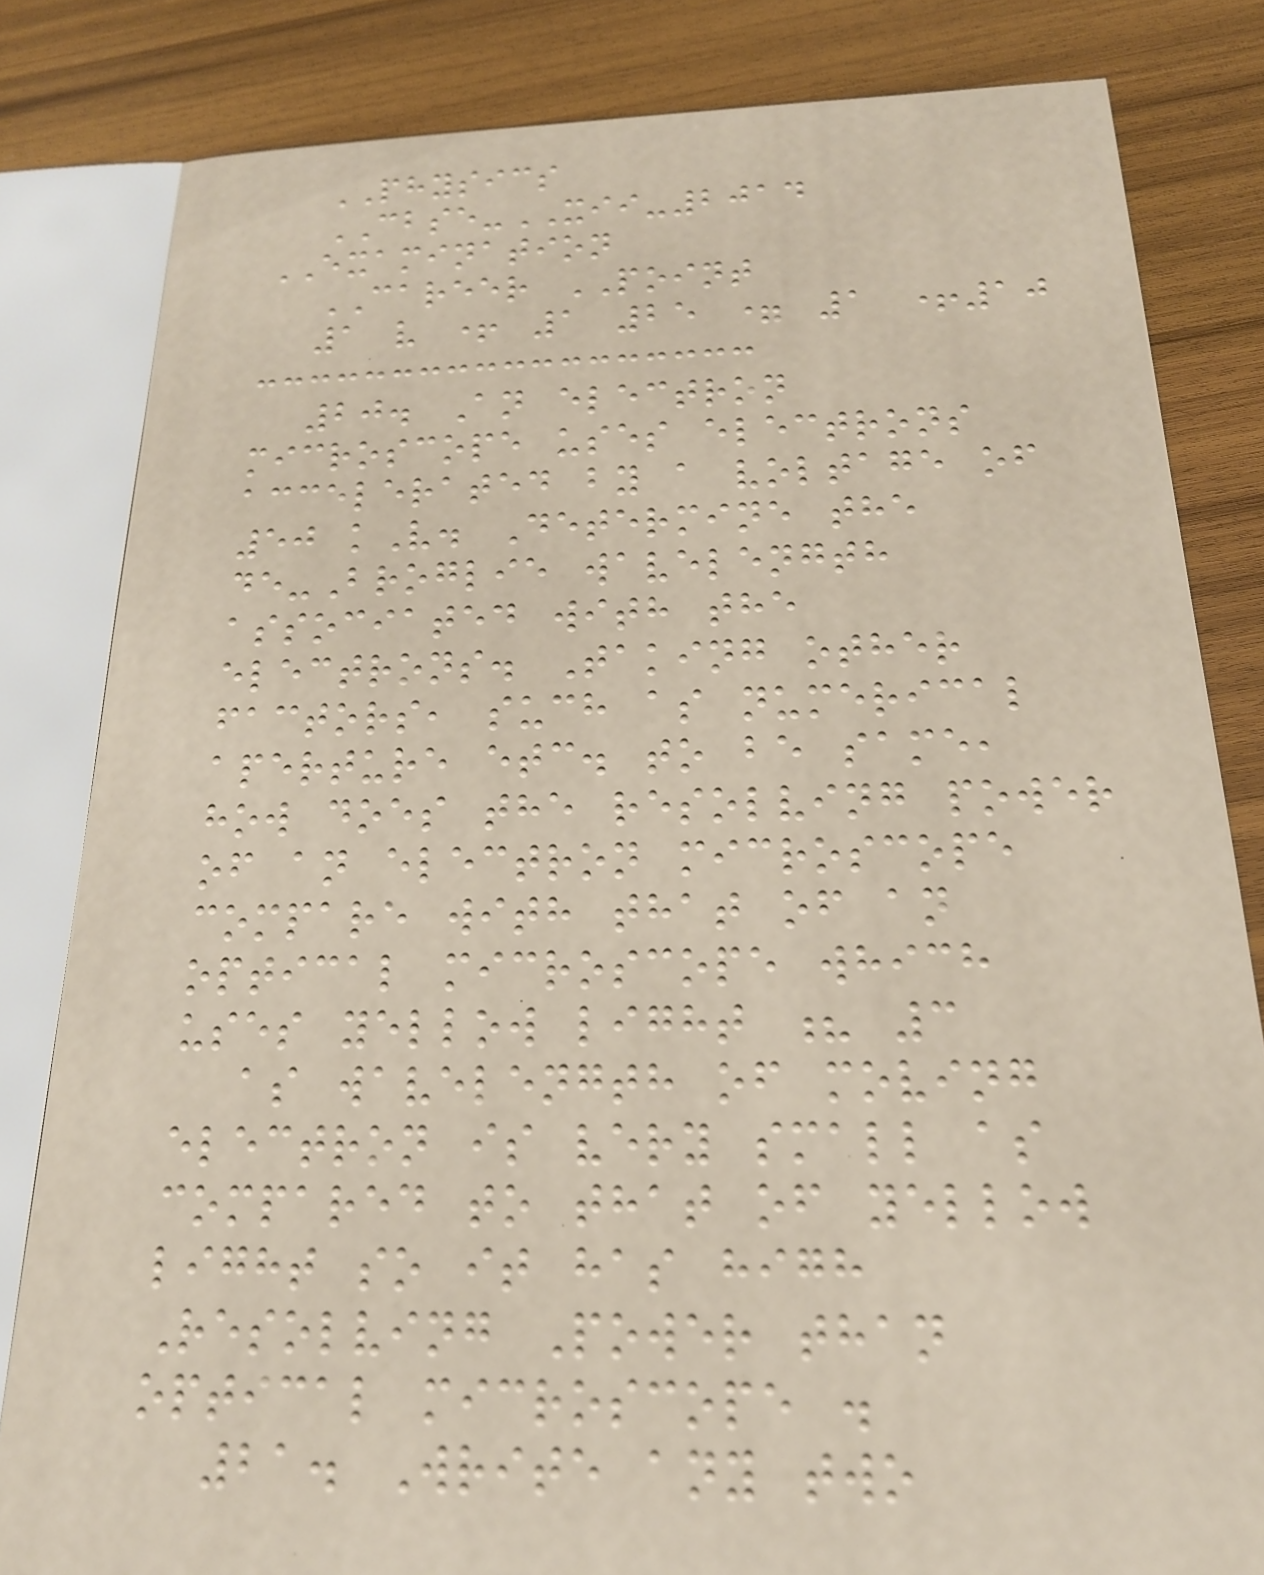PHYSICS
CBSE-XII-2014
EXAMINATION
CAREER POINT
1 v + 1 25 = 1 +10
20. An electron
microscope uses electrons
accelerated by a voltage of
50 kV. Determine the
de-Broglie wavelength
associated with the
electrons. Taking other
factors, such as numerical
aperture etc. to be same,
how does the resolving power
of an electron microscope
compare with that of an
optical microscope which
uses yellow light ? 3
as wavelength of moving
electron is very small as
compared to that of yellow
light so it has high
Resolving Power than
optical microscope .
21. Write any two
